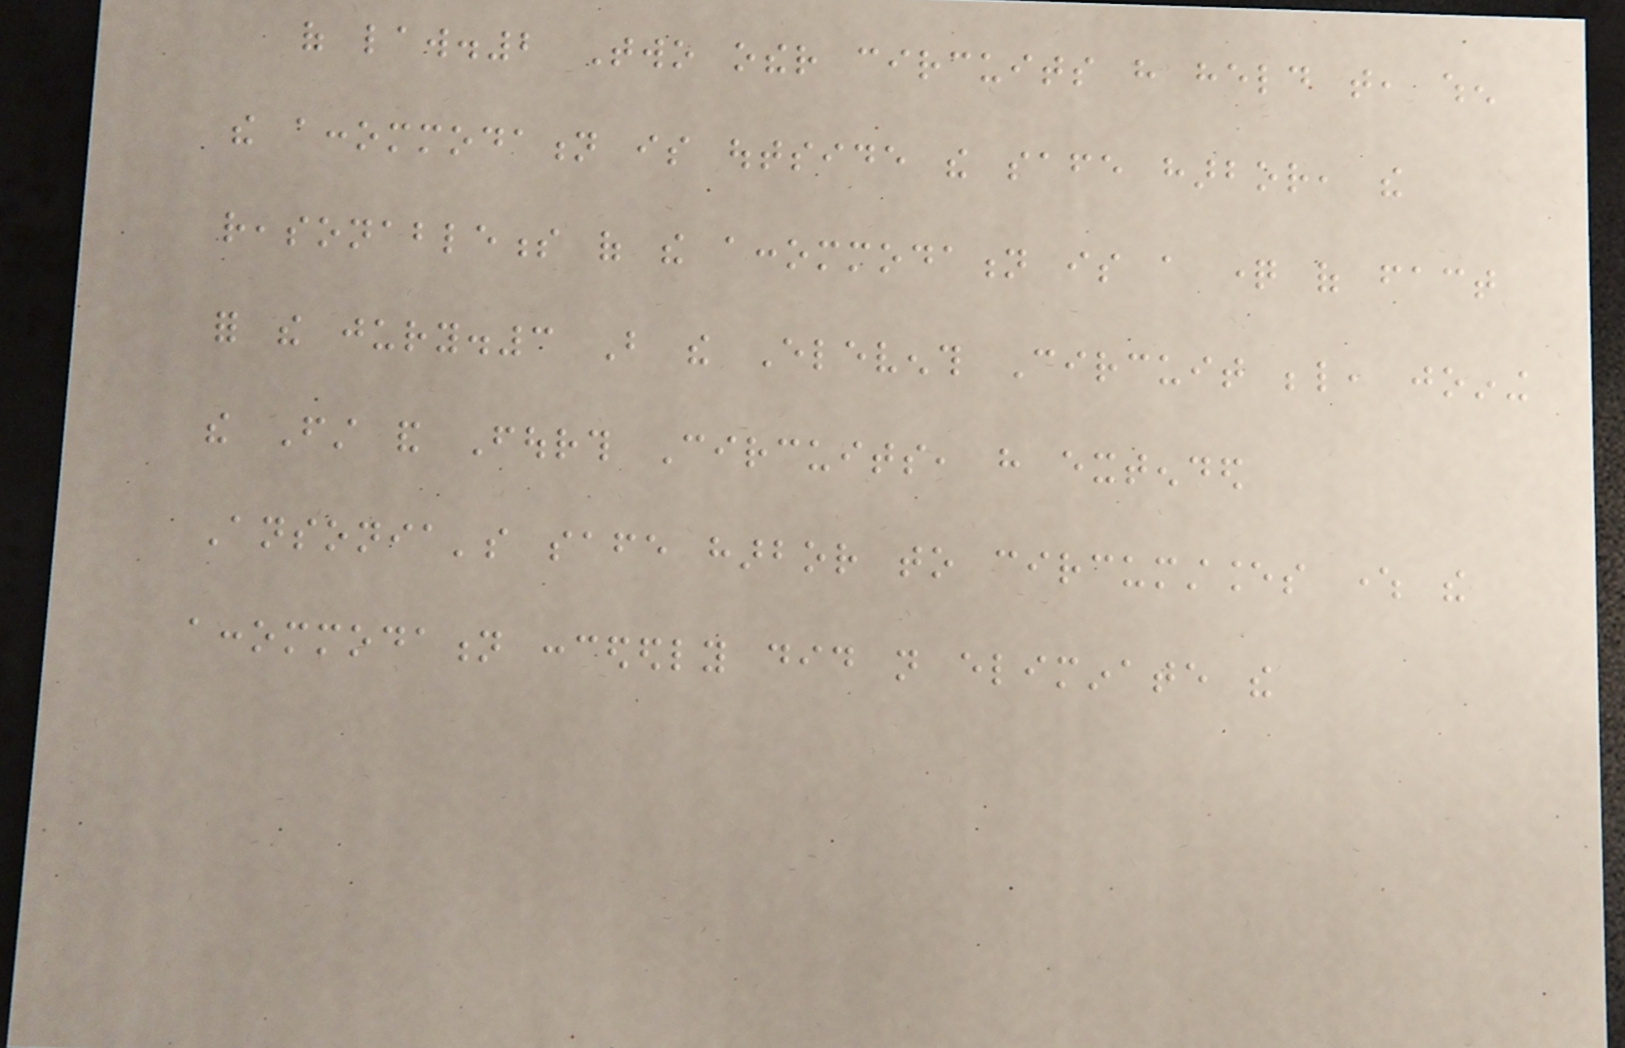of law.2 Two other circuits have held that, when
the accommodation is outside the safe harbor, the
reasonableness of the accommodation is a question of fact
for the jury.3 But the Eleventh Circuit below, joining
the First and Fourth Circuits, have extended
Ansonia's safe harbor to circumstances where the
accommodation concededly did not eliminate the
